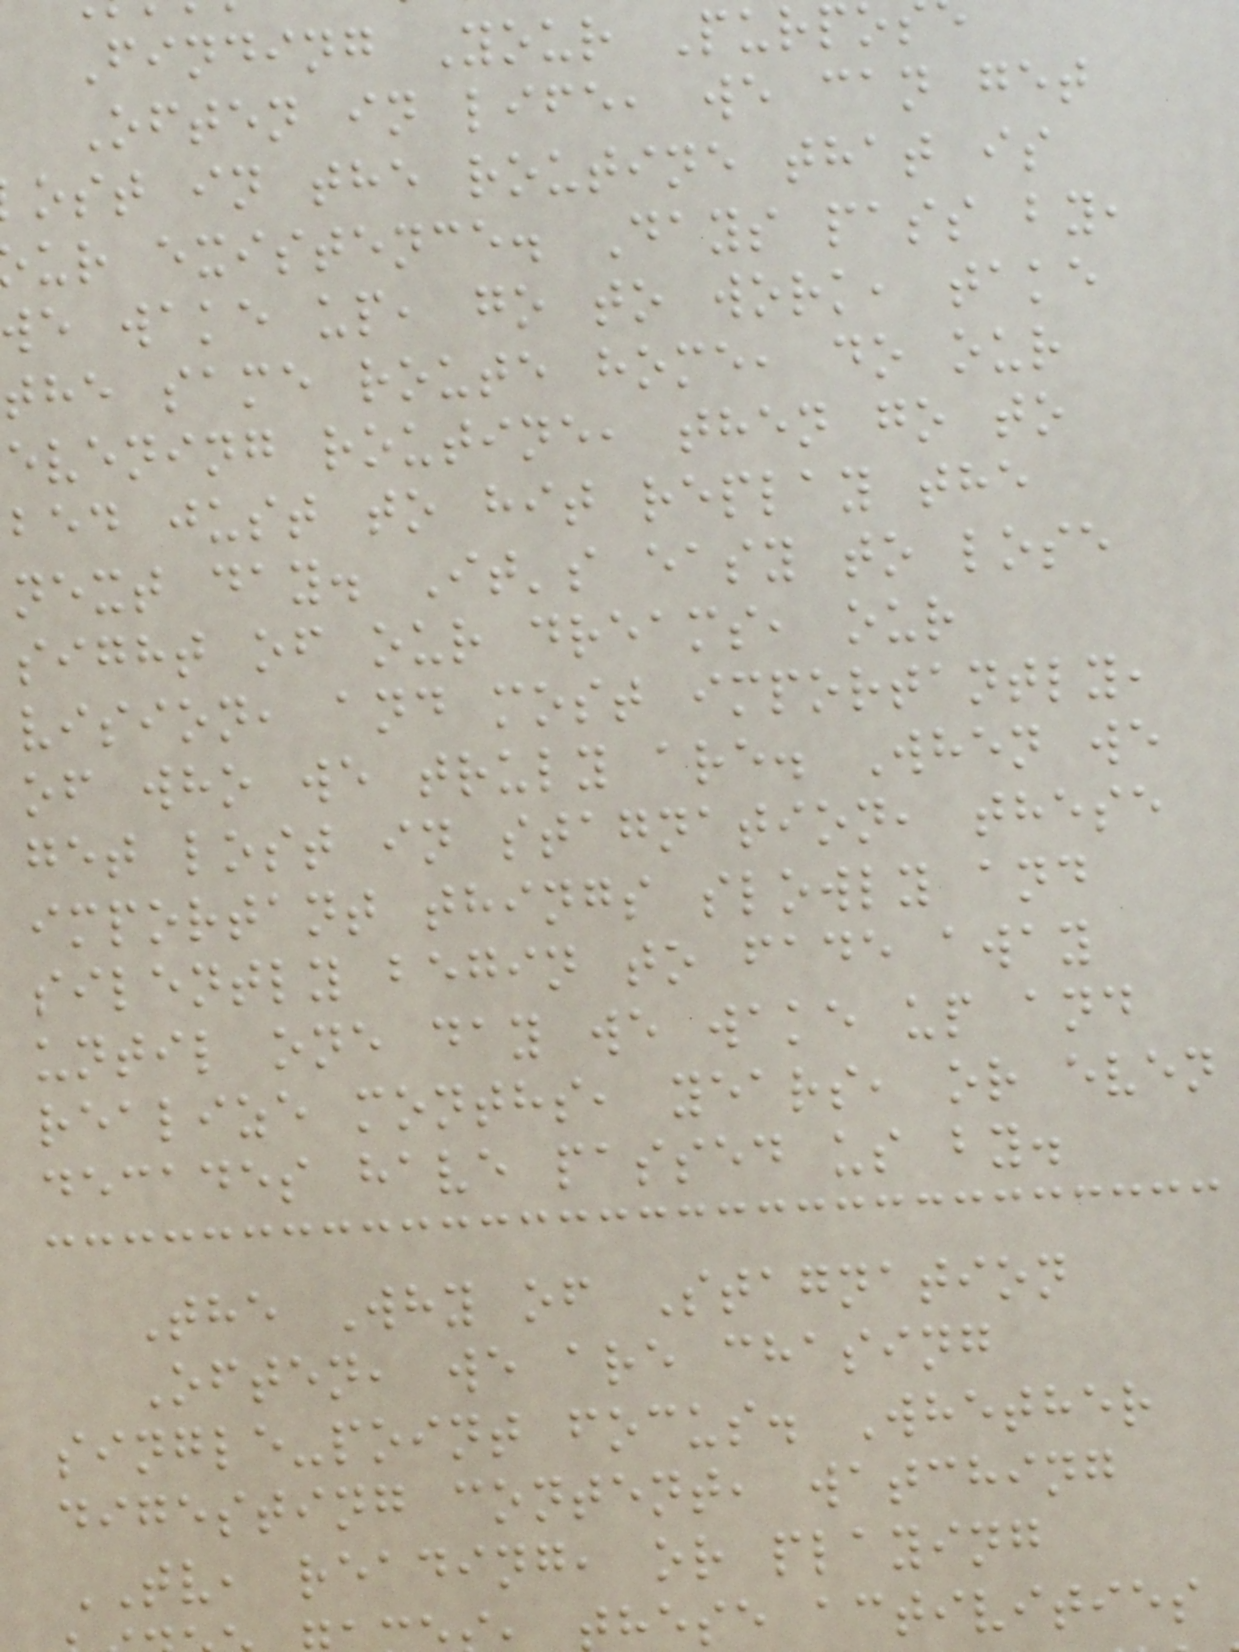Finding Your Purp
Often in life, we can get
ost in the routine that is
ur existence. Days pass by,
we wake up, go to work, take
the same route home, do our
evening routine, then go to
bed just to hit replay the
next day. It's easy to lose
sight of our dreams, our
vision, and most importantly,
of who we truly are. When we
get lost in stagnation, these
important things slowly and
silently begin to fade away
until one day we wake up and
realize months, years, or even
decades have passed us by.
The Why of Stagnation
Often, we are chasing
single-point focus. Whether
digesting content, watching
TV, reading, or playing
hese activities
